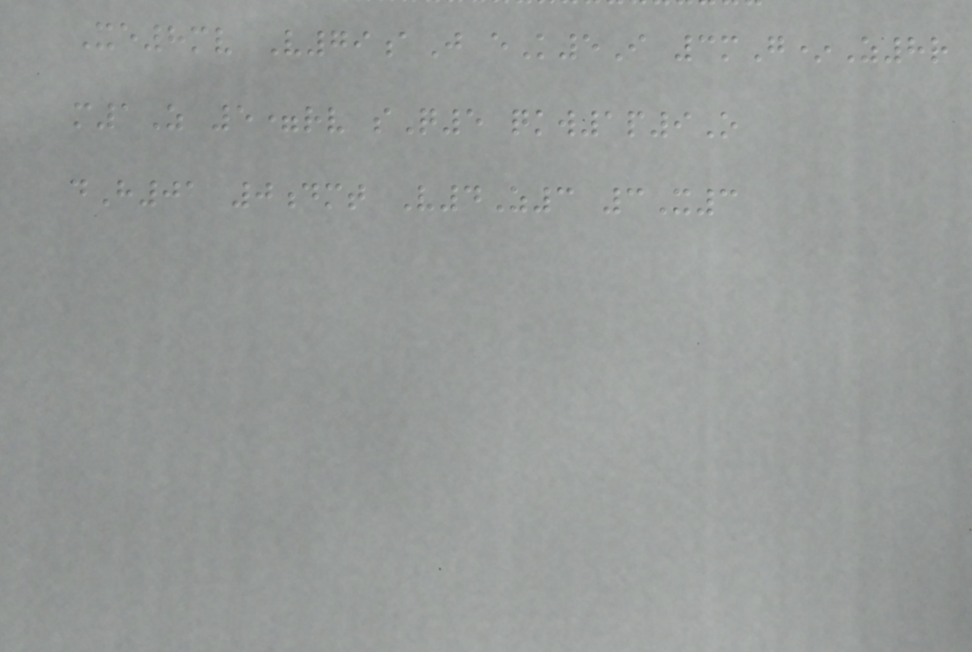Xe8mv V79aJ eK5I 3mG*Z8r
m1Z 5=rv sQ5 qkw1p9O
dH01 0dmt V4Z3 3X3
